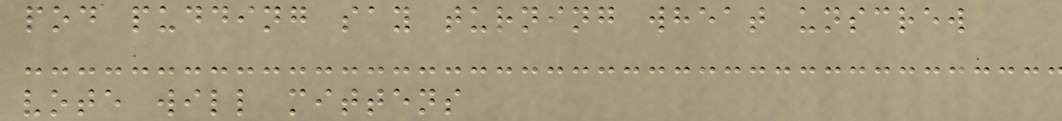pod pudding say turning wheat unscrew
vote will mittens
